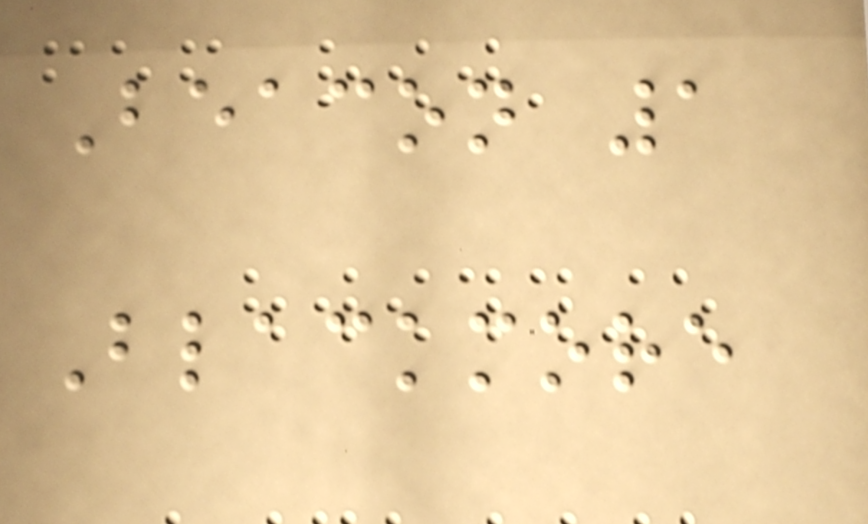Beacon 1
Blackmore
